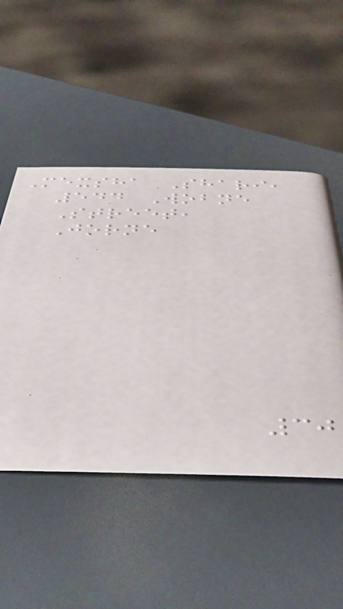Mexsha Shari,
544 Wobne
Street,
Jorne
30
